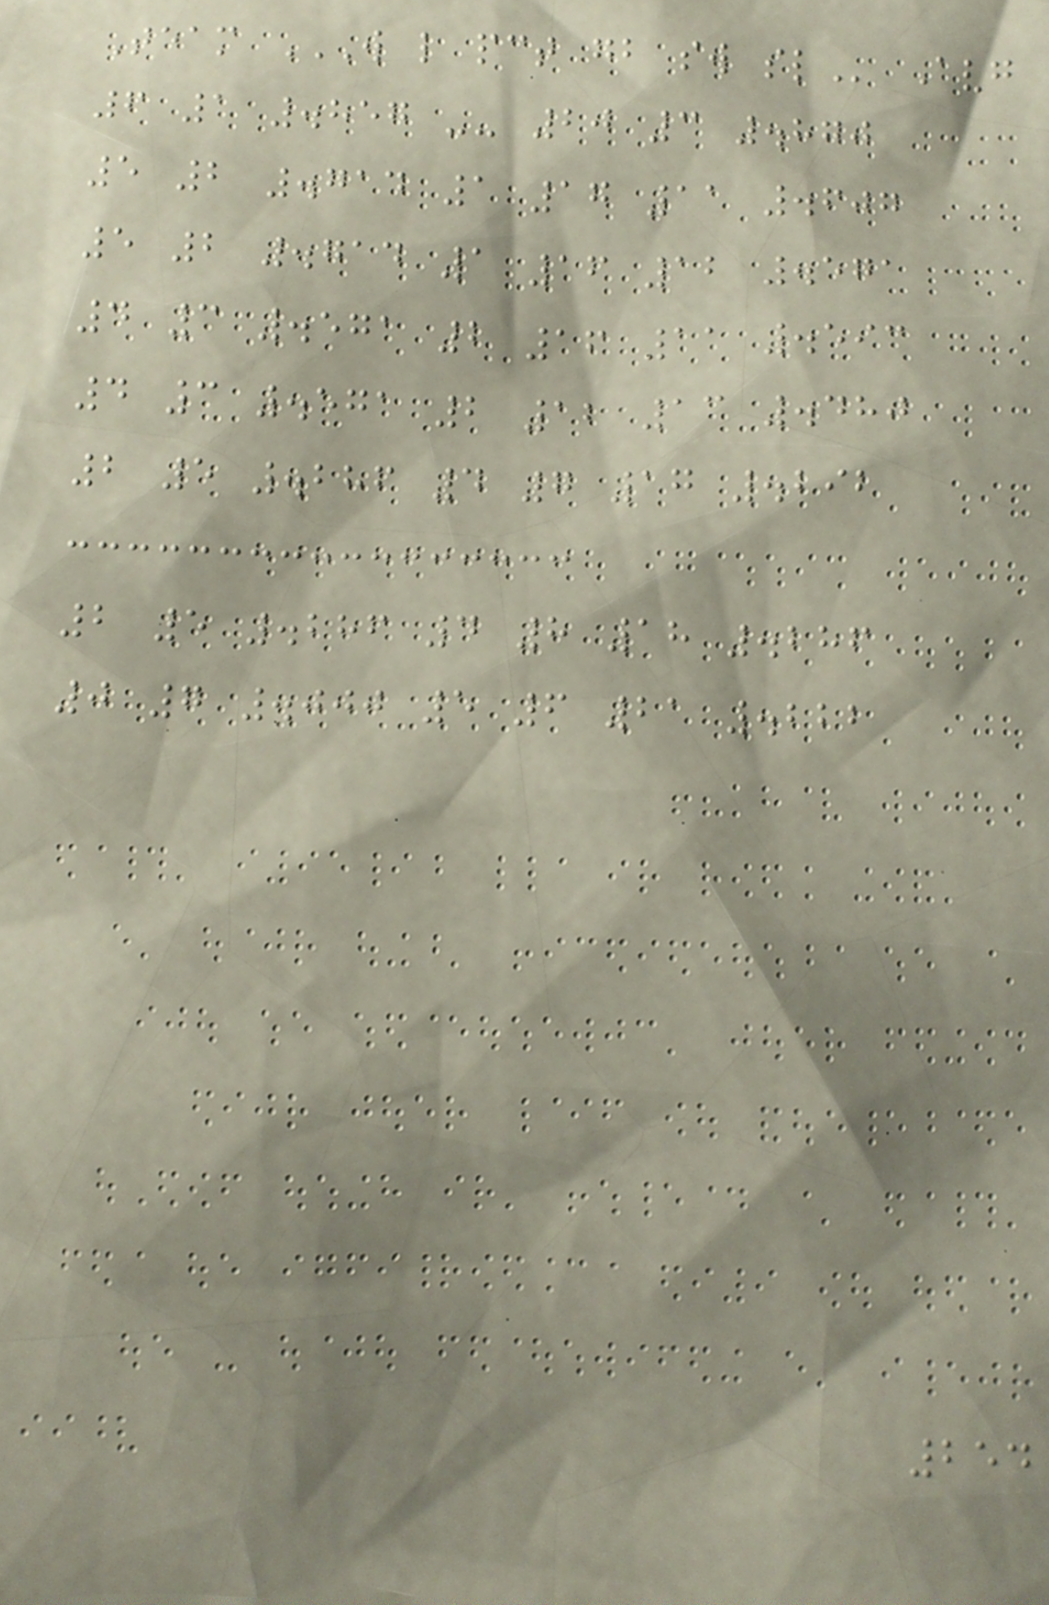Team W L PCT GB SW SL Avg
6 1 .857 -- 20 3 .870
5 2 .714 1 17 11 .607
5 2 .714 1 16 12 .571
4 3 .571 2 16 11 .593
4 3 .571 2 12 13 .480
2 5 .286 4 7 17 .292
2 5 .286 4 8 18 .286
0 7 .000 5 6 21 .222
254
